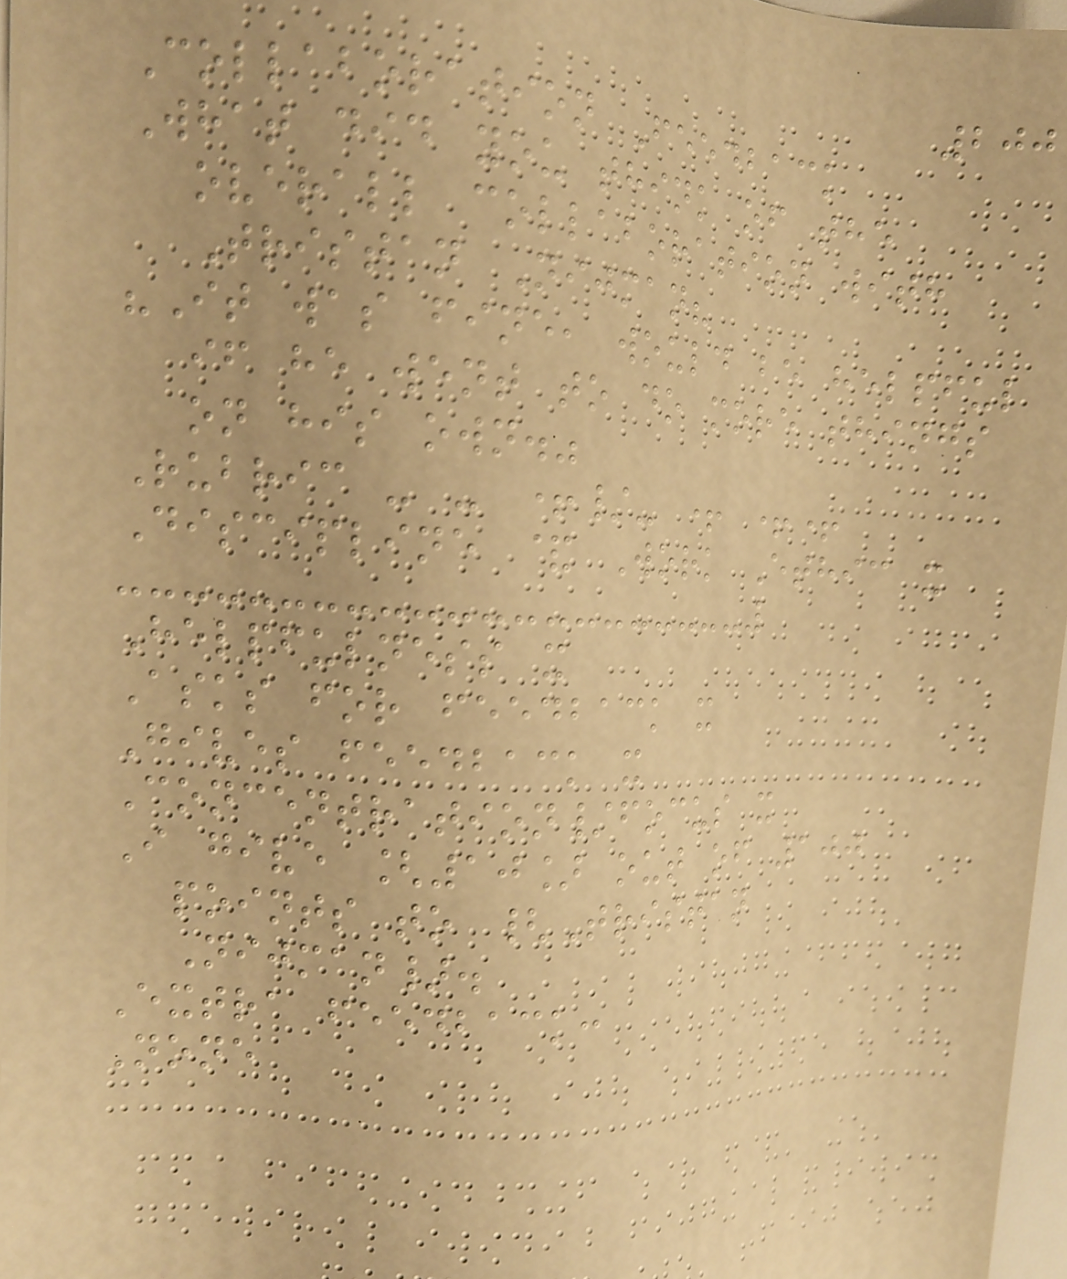200
Collaboration Feedback
What did you think of the
overall collaboration with
Tristan Nijman?
"It was fine, would be helpful
if he went to do more things
on his own."
Rubric - - +/- + ++
Discipline & Work Ethic x
Helpfulness x
Asks for feedback x
Gives feedback x
Concentration/focus x
I give [10] out of 100
points to {Tristan
Nijman}.
Extra feedback:
None
